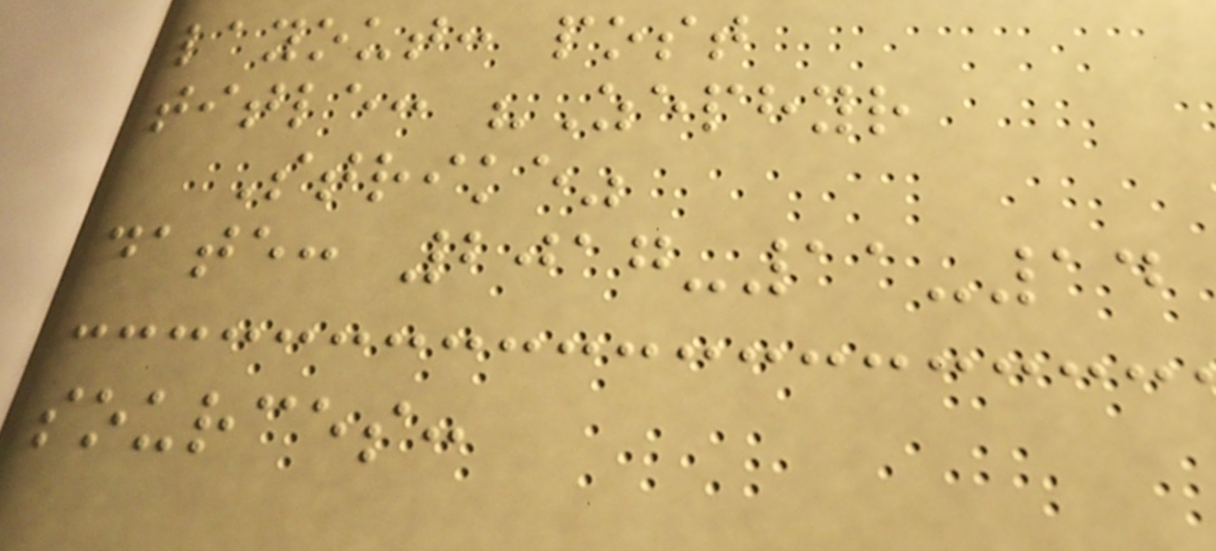layout: post
title: "Zephyr
Strike"
date: 2017-11-14
sources:
